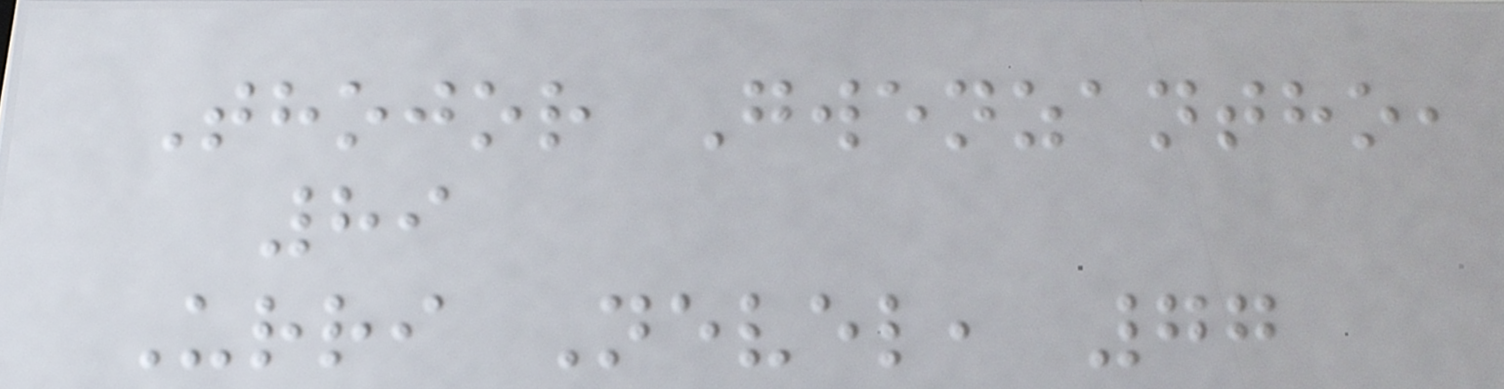Thojor Gwenzantho,
89
Urri Nevel, 77
